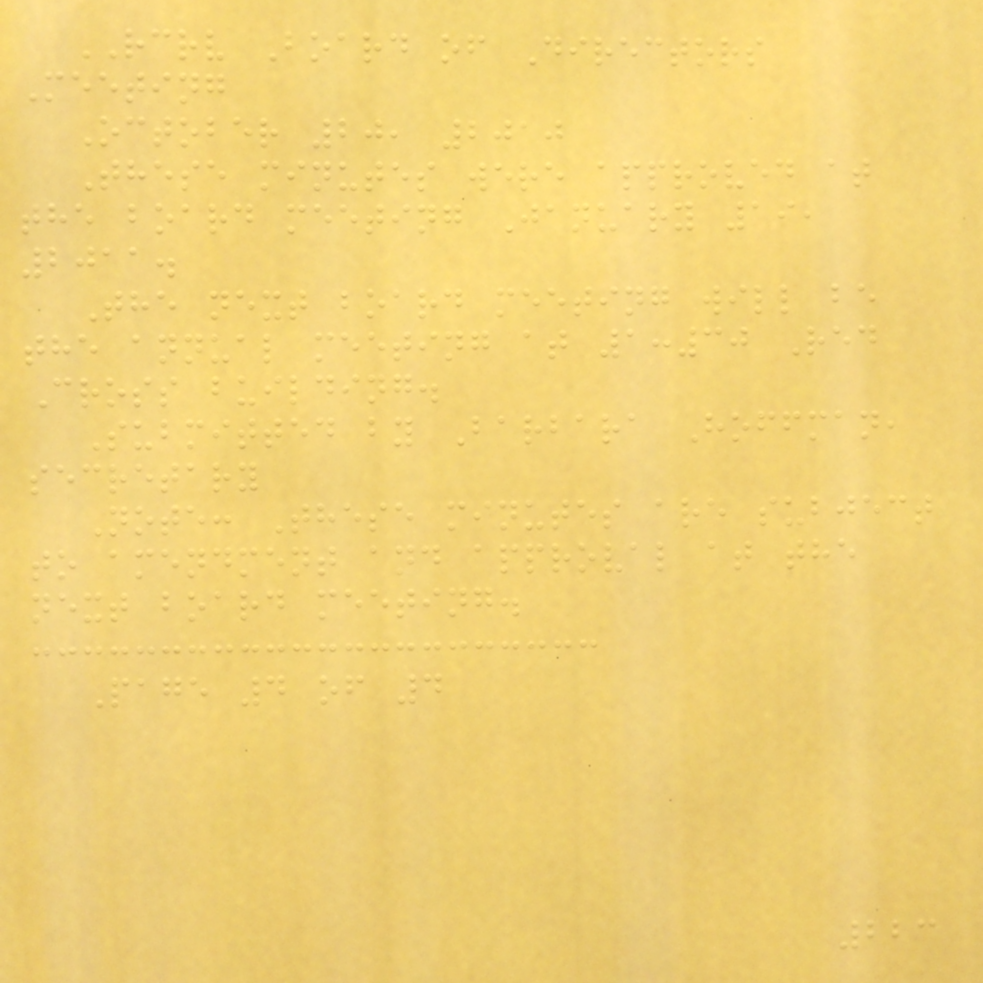RCRV Board of Directors
Meeting
October 20, 2010
These minutes were approved at
the board meeting January 19,
2011.
The next board meeting will be
the annual meeting at 1:30 Red
Cross building.
Submitted by Barbara Hoffman,
secretary
Note: These minutes are subject
to amendment and approval at the
next board meeting.
Page 4 of 4
223
